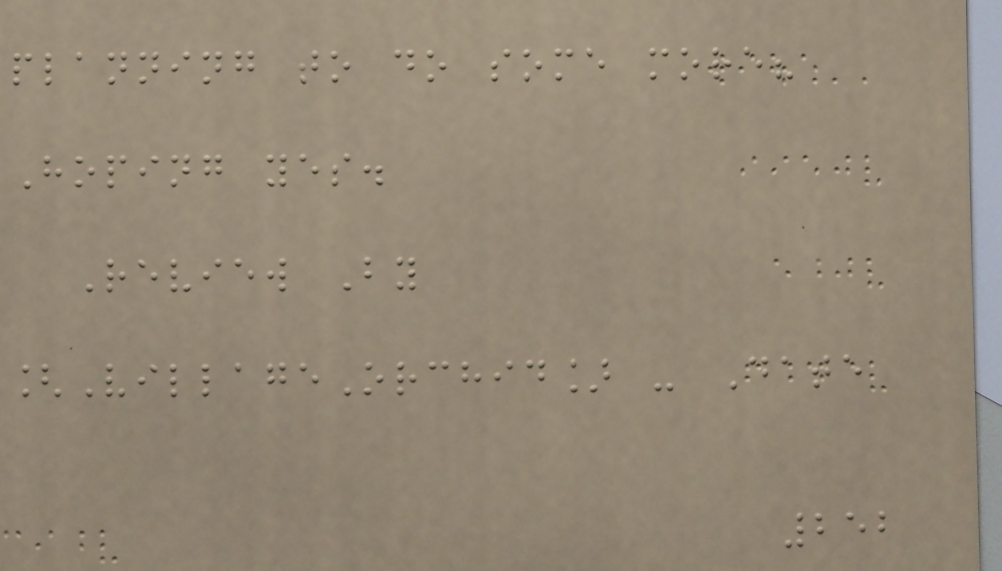planning to do some more?
Hoping yes.
Review By
[VillageOrchid] - Date
252
